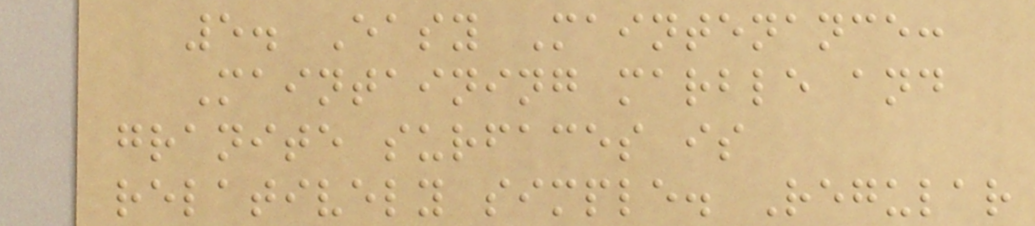5. Easy Maintenance:
Maintaining marble and
granite surfaces is
relatively simple. Regular
